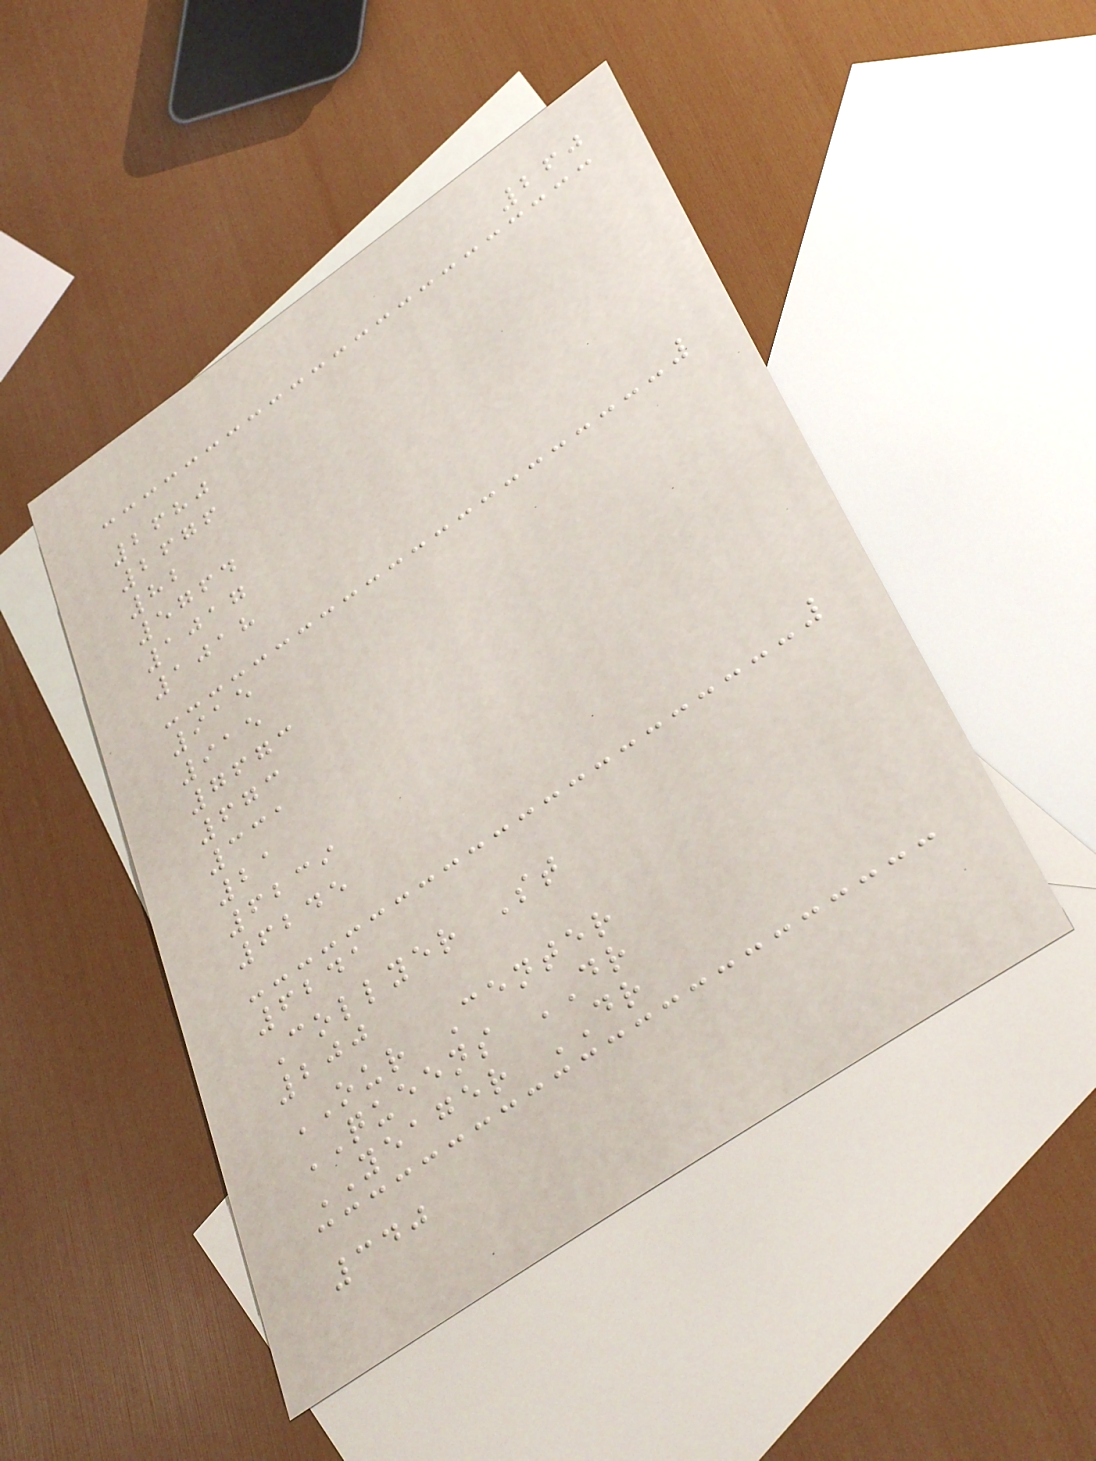260
2680
2676
82
5764
1017
1018
915
915
7673
673
331
21
6239
6245
6241
Collyer St
200
OUR Center
QUEENS DR
YEAGER DR
340
